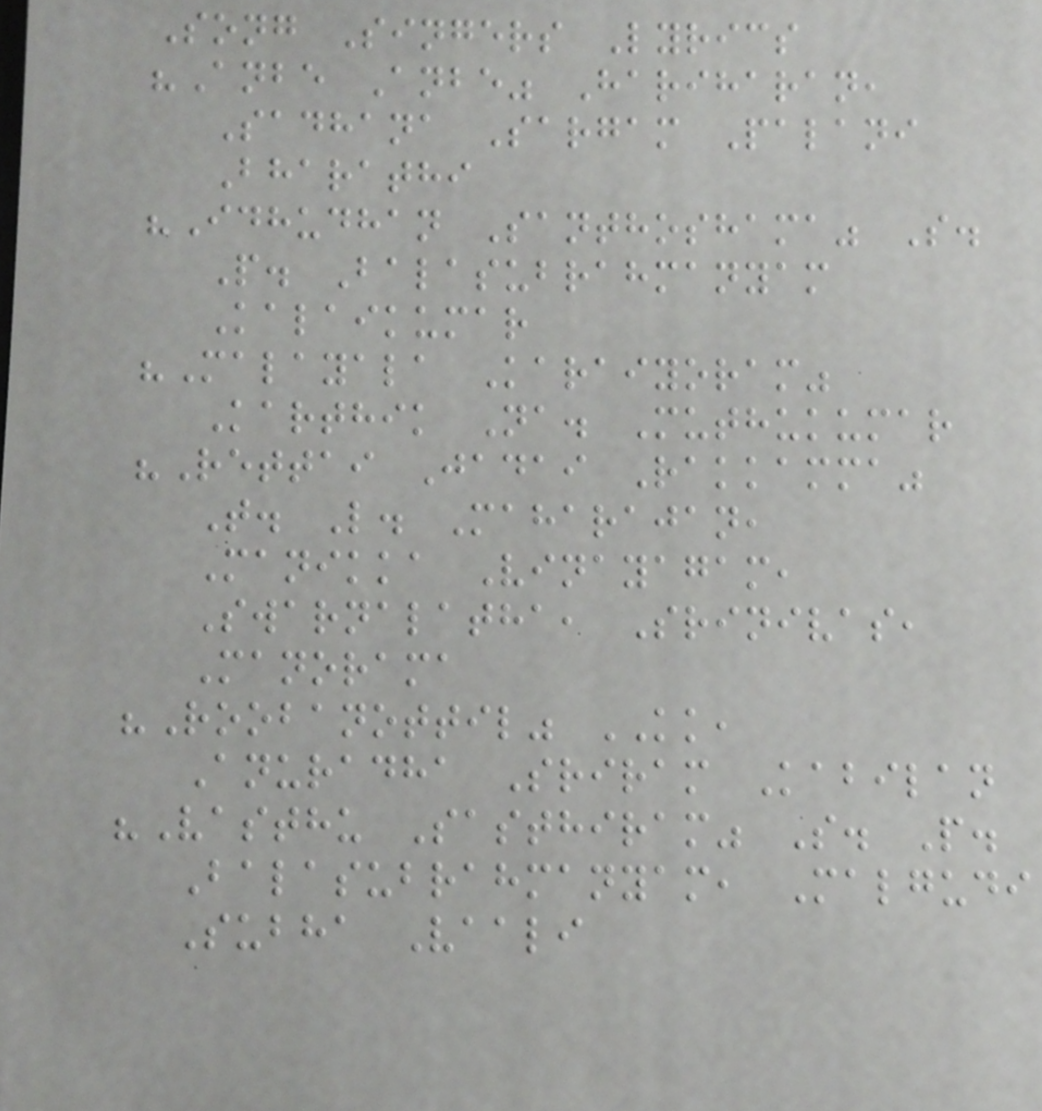Song Singers Lyrics
"Anbe Anbe" Hariharan,
Sadhana Sargam Palani
Bharathi
"Idhudhan Santhoshama" S.
P. Balasubrahmanyam
Kalaikumar
"Malayala Karaiyoram"
Karthik Na. Muthukumar
"Rettai Jadai Rakkamma"
T. L. Maharajan,
Manikka Vinayagam,
Swarnalatha, Srinivas,
Manorama
"Roobanottil" KK,
Anuradha Sriram Kabilan
"Vasthu Sasthiram" S. P.
Balasubrahmanyam, Malgudi
Subha Vaali
